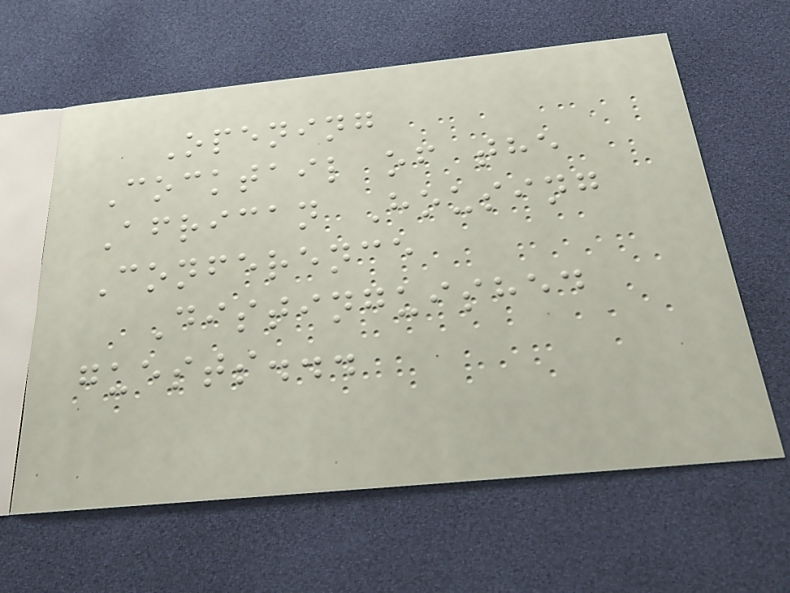Opening
Cocktail of the
African Housing
Conference
Distinguished
guests...
